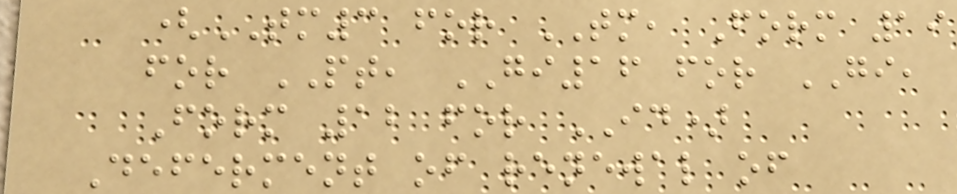(TM3 for TM, Form 19
for PT, GI16 for GI,
Form 12 for ID)
Deferment of renewal of
